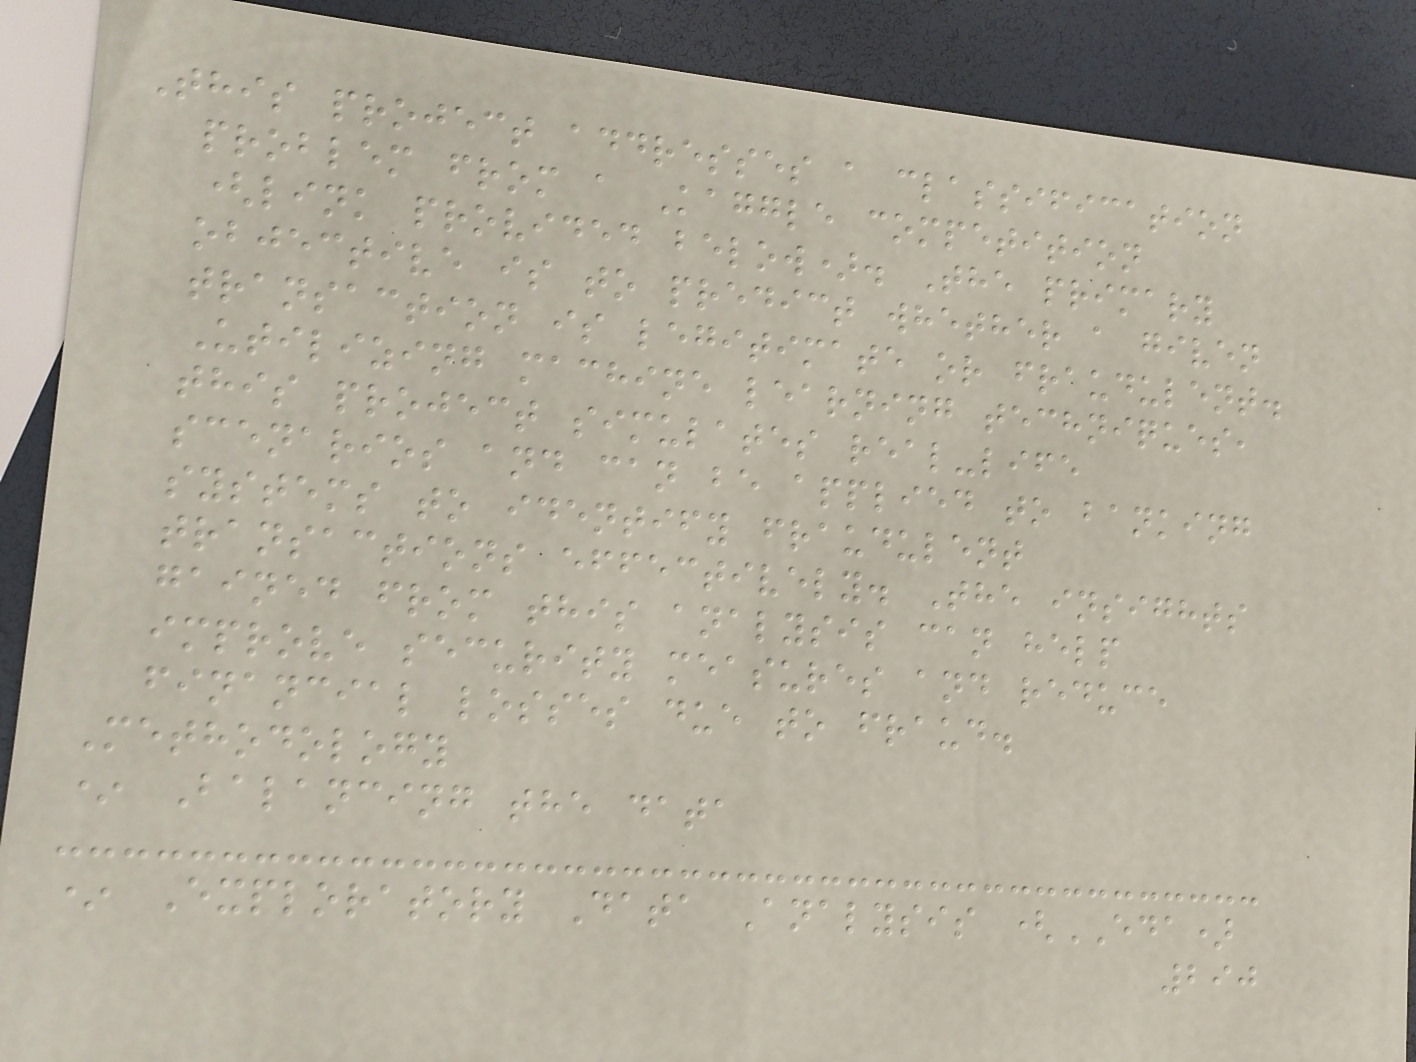This project addresses a classification
problem from a Kaggle competition
(link provided below). The primary
objective is to predict whether a given
transaction is legitimate or fraudulent.
Utilizing machine learning techniques,
this project simulates real-life
scenarios and can be applied to banking
systems to identify fraudulent
transactions effectively. The insights
gained from this analysis can help
improve security measures and reduce
financial losses due to fraud.
Methodology
* Balancing the data
* Exploratory Data Analysis (EDA)
290
